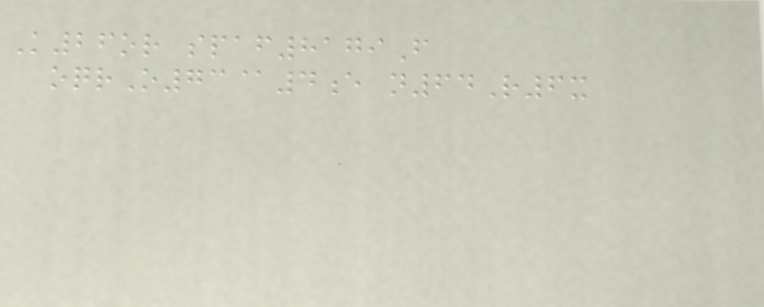K26or spaf8179F
oqrO73@4e n64R6x
